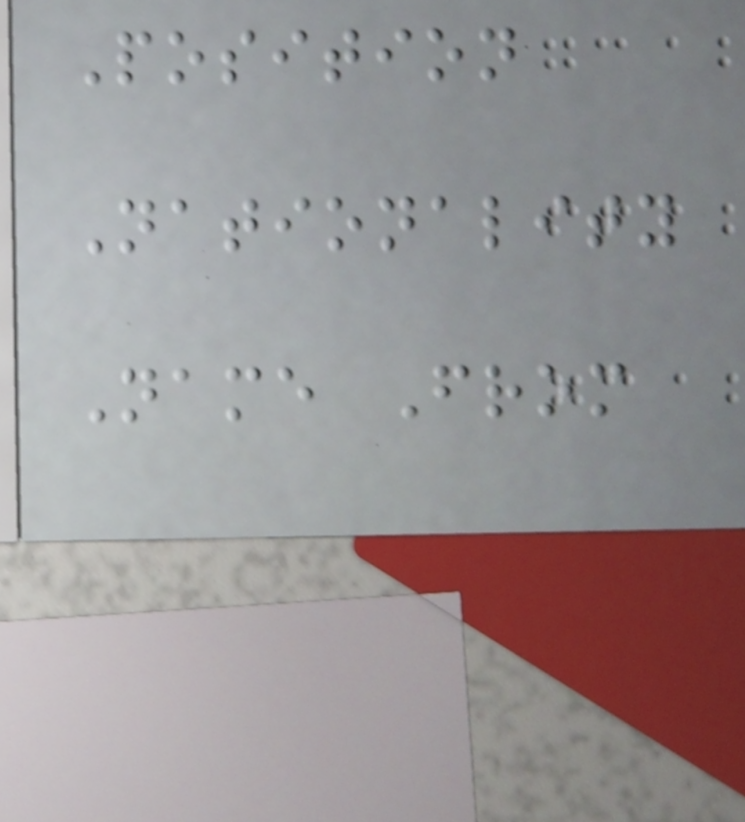Position
Nationality
Name From
